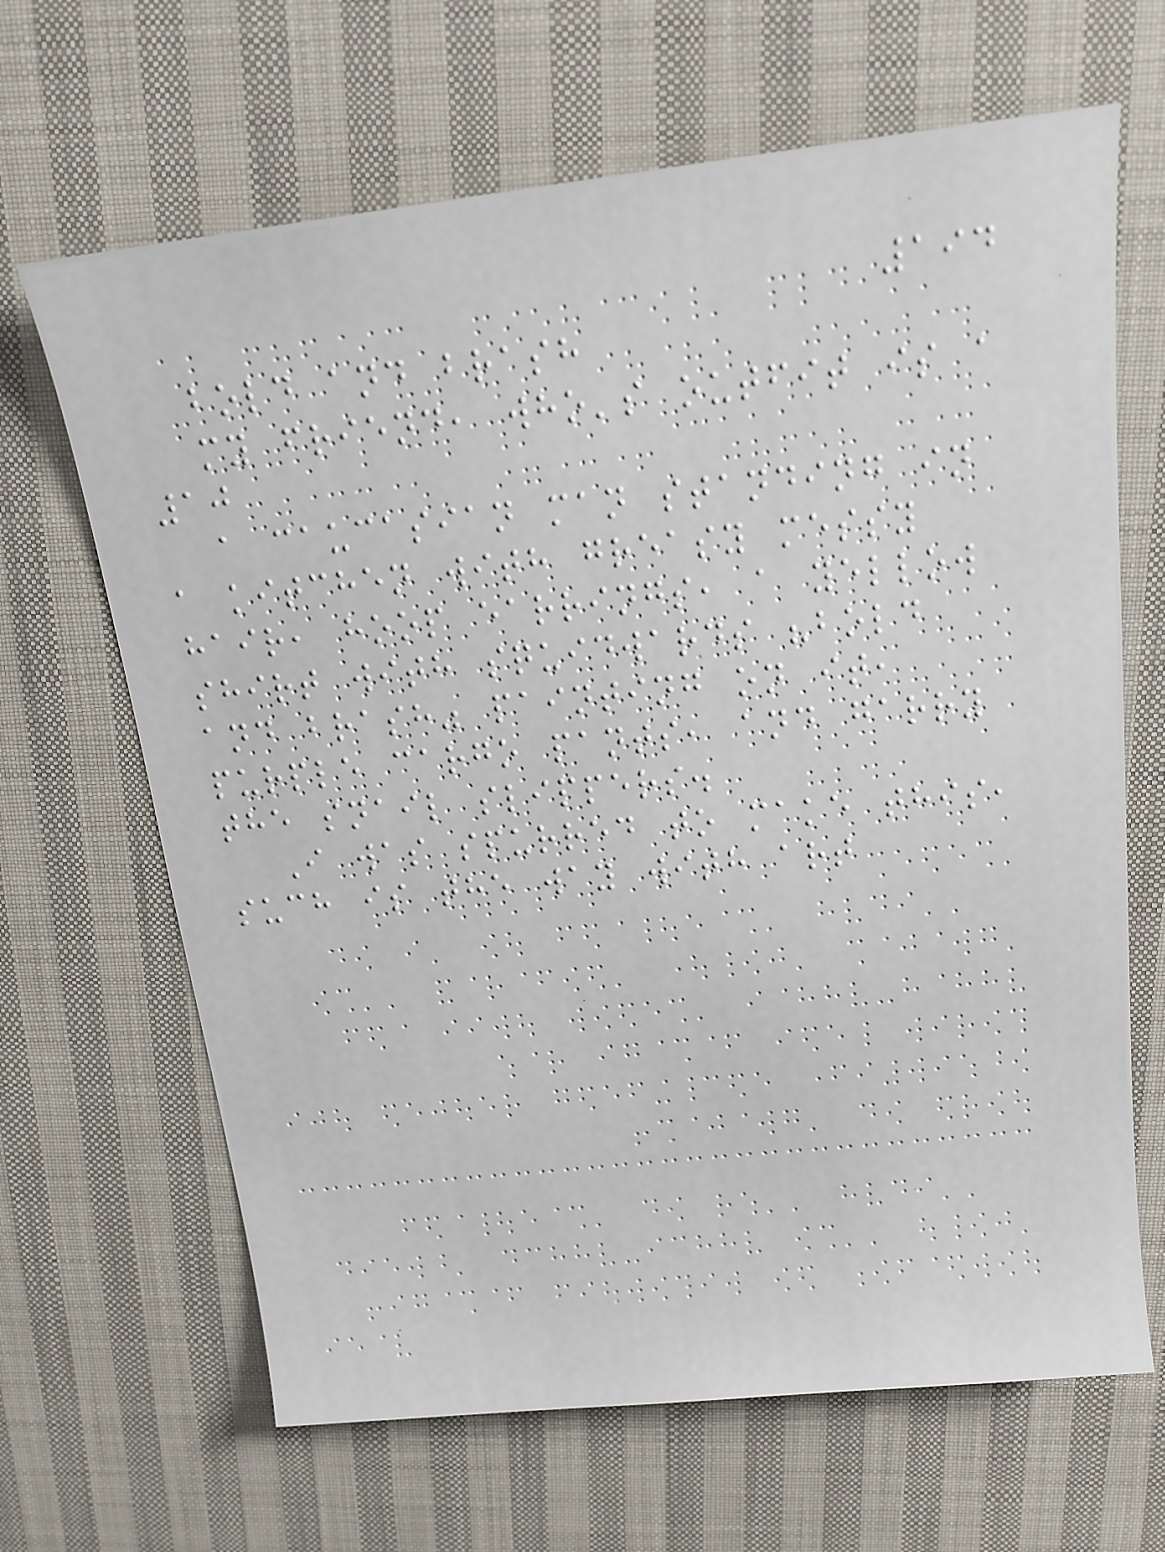194
bold and brash
my friend, who's outfit is a
10
a caucasian man standing in
a kitchen with greasy messy
hair, hoop earrings, a yellow
shirt with squidwards "bold
and brash" painting on it,
purple cargo pants, and garry
the snail slippers.
I was spurred to make this,
such is the way with art
